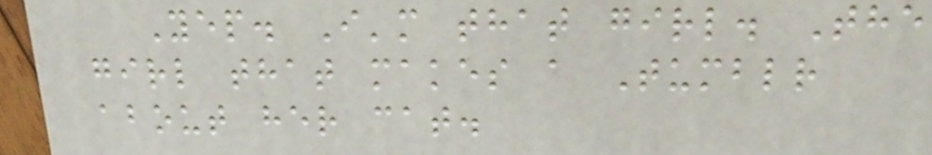Yep. I'm that girl. The
girl that makes a Tumblr
about her cat.
